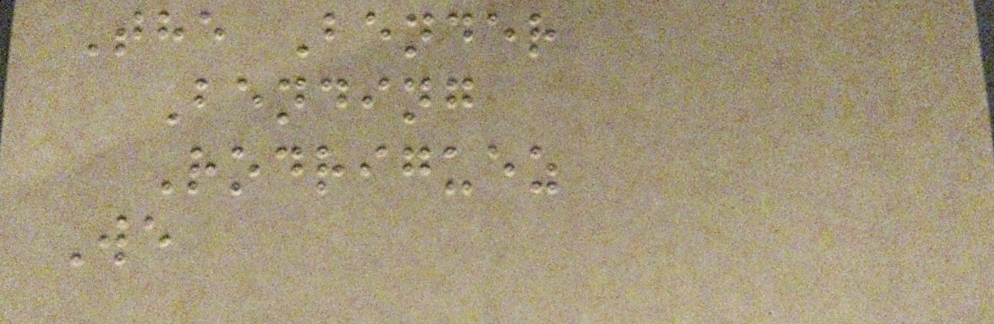The Bender
Bending
Rodriguez
We
